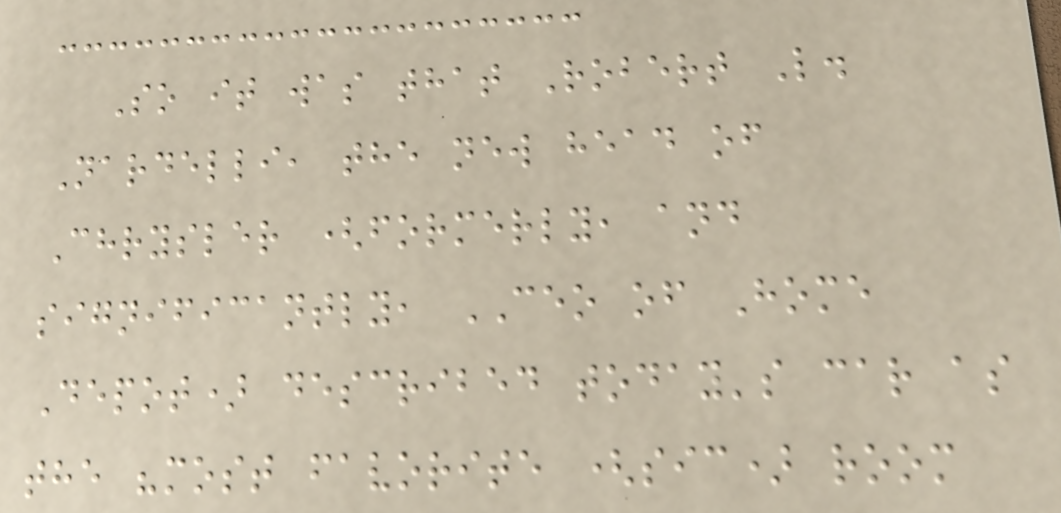So it was that Robert L.
Nardelli, the new head of
Chrysler (formerly, and
significantly, CEO of Home
Depot) described today's car as
the "most favorite (sic) room
